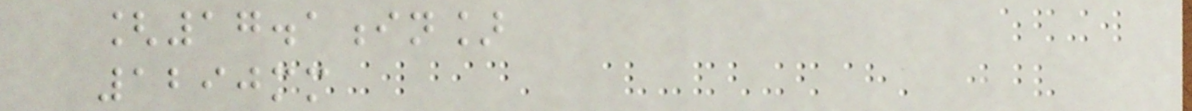[17.1in]
1290mm
